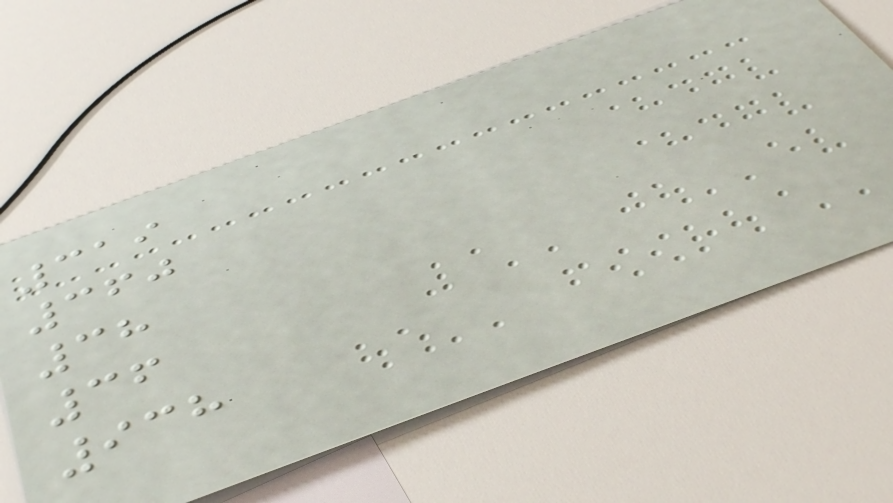319
360
38
36
938
